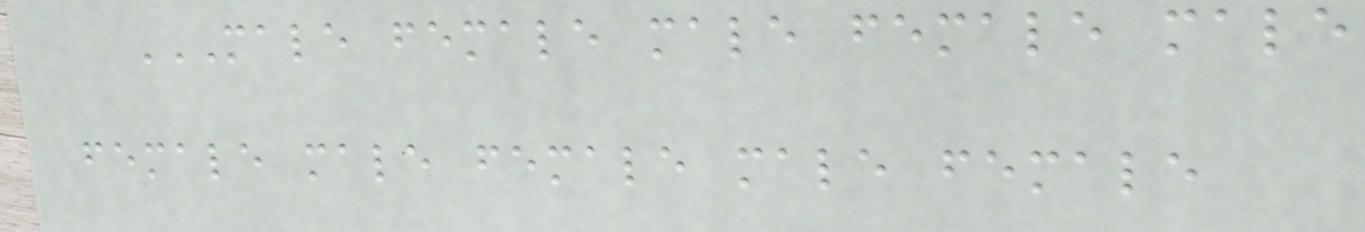MALE FEMALE MALE FEMALE MALE
FEMALE MALE FEMALE MALE FEMALE
